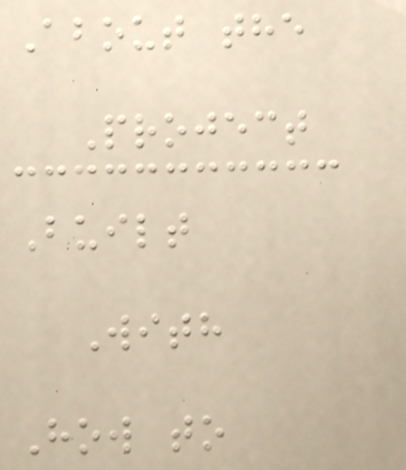About the
Project
Built
With
How to
